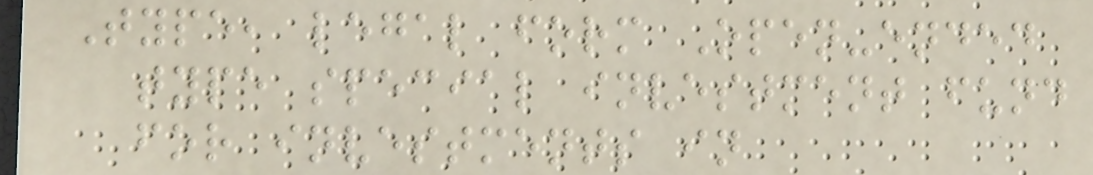Type, legal form Open-ended
type special investment fund
for investments in
